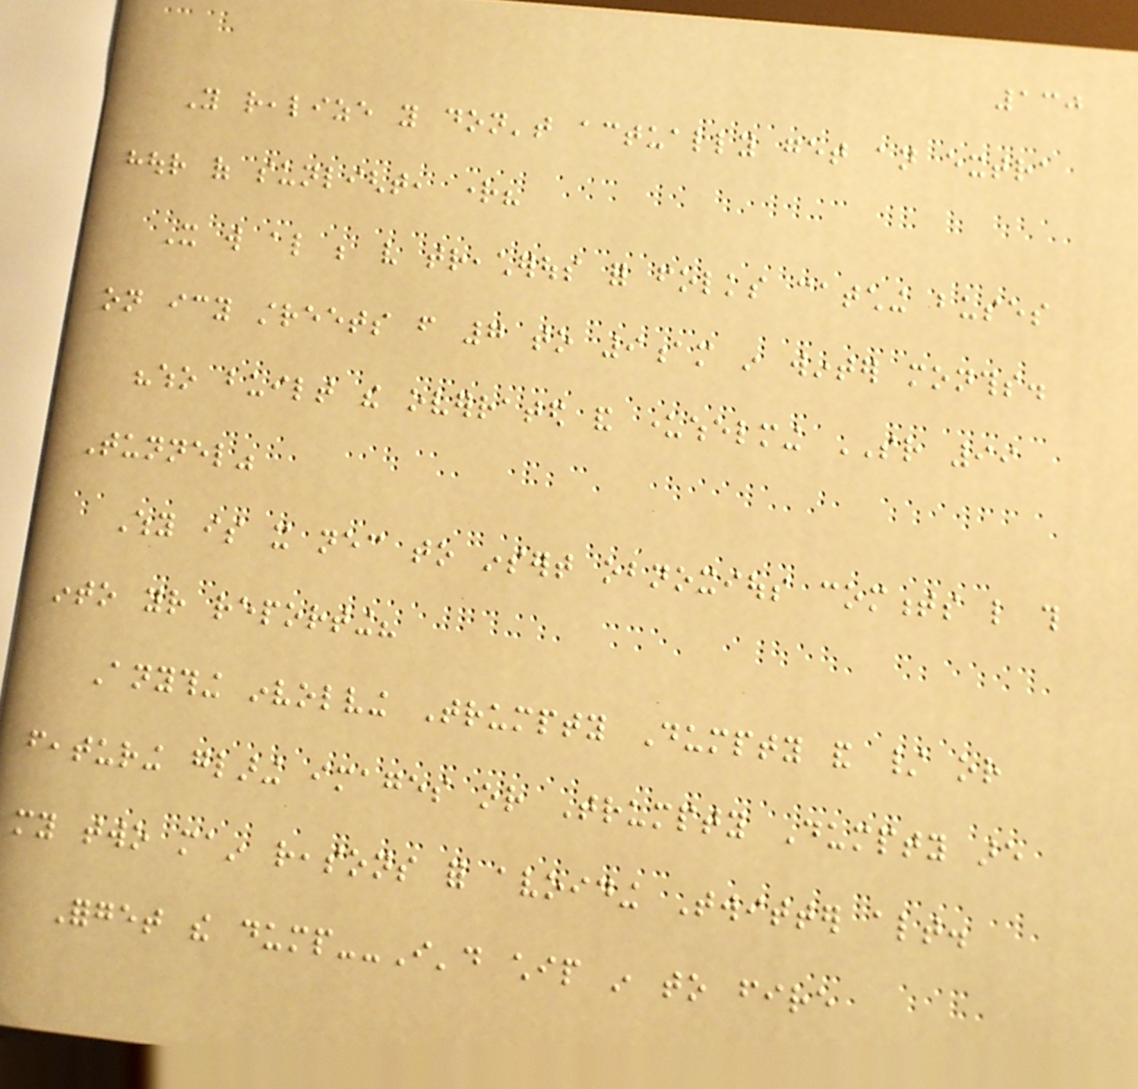130
You realize you don't actually get an extra
hour of sunlight, right?
It will also be very treacherous for folks catching buses
on icy streets from 7 to 9am in winter months.
"who built the overrated and underwhelming SR 99
Tunnel"
Why is it necessary to insert obnoxious comments like this
into your reporting?
Anything involving Trumpty Dumpty and / or
featuring glaring images or Trumpty Dumpty are
my two main reasons for avoiding Twitter altogether.
Forget the dump--I'd chip in to fire
